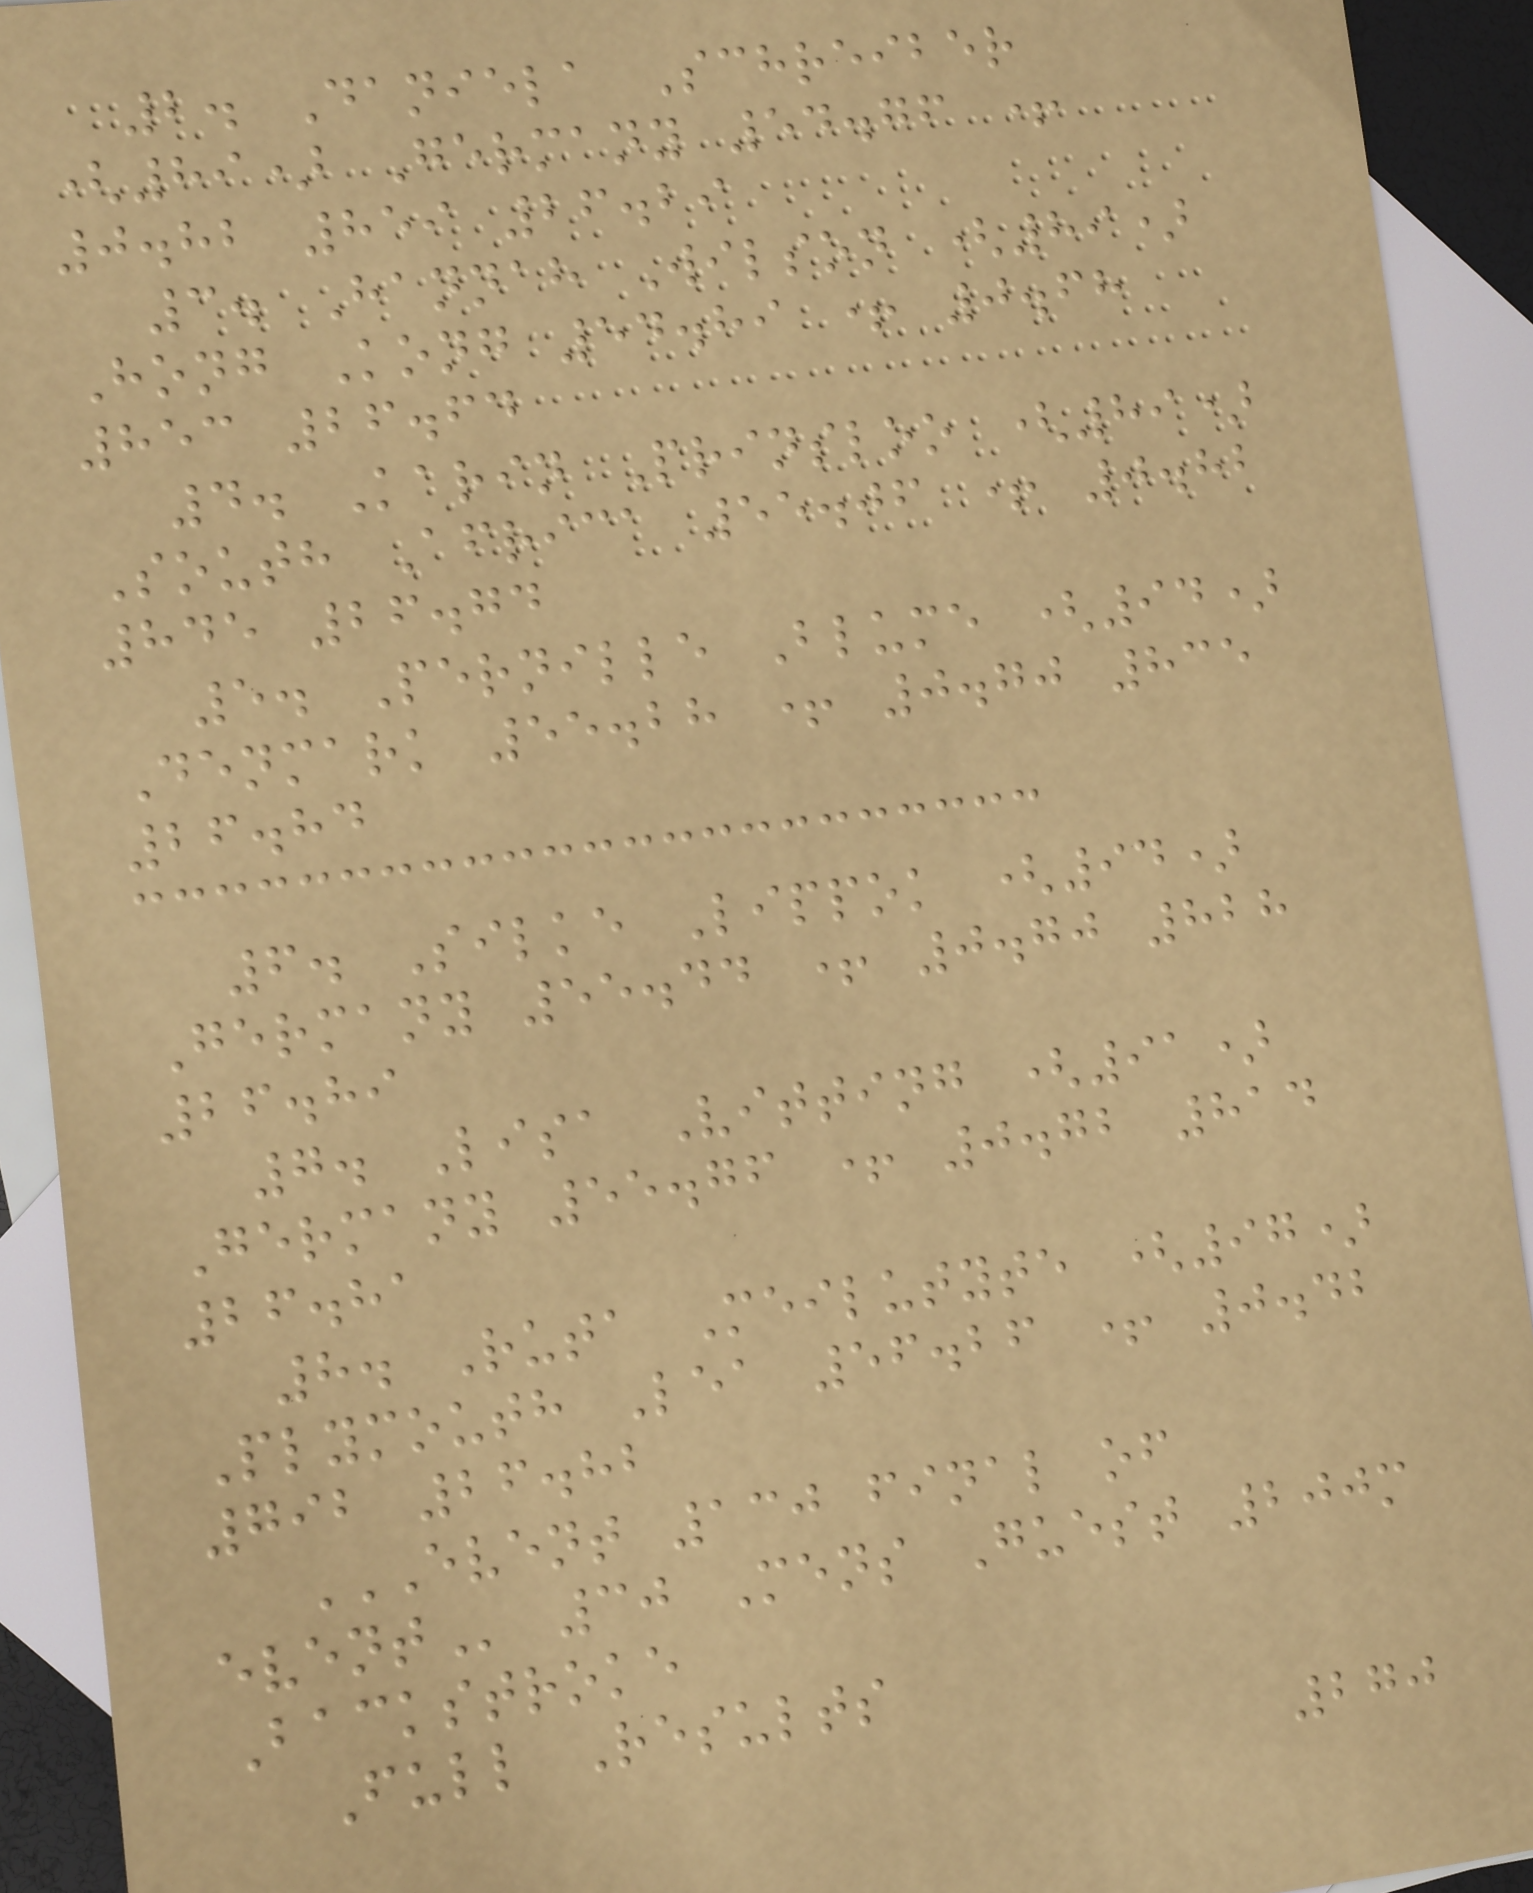2. Daniela Schreiber
(89) Germany 54.76 +
0.82 859 26.29
3. Hannah Wilson (89)
Hong Kong 54.89 + 0.68
853 26.64
4. Karin Prinsloo (89)
South Africa 55.06 + 0.82
845 26.74
5. Pernille Blume (94)
Denmark 55.28 + 0.70 835
26.84
6. Silke Lippok (94)
Germany 55.44 + 0.70 828
26.89
7. Lisa Vitting (91)
Germany 55.76 + 0.72 814
26.81
8. Ruta Meilutyte (97)
Plymouth Lea 56.26 + 0.42
792 26.82
EVENT 130 FINAL OF
EVENT 30 Mens Guest 200m
Backstroke
Full Results
270
